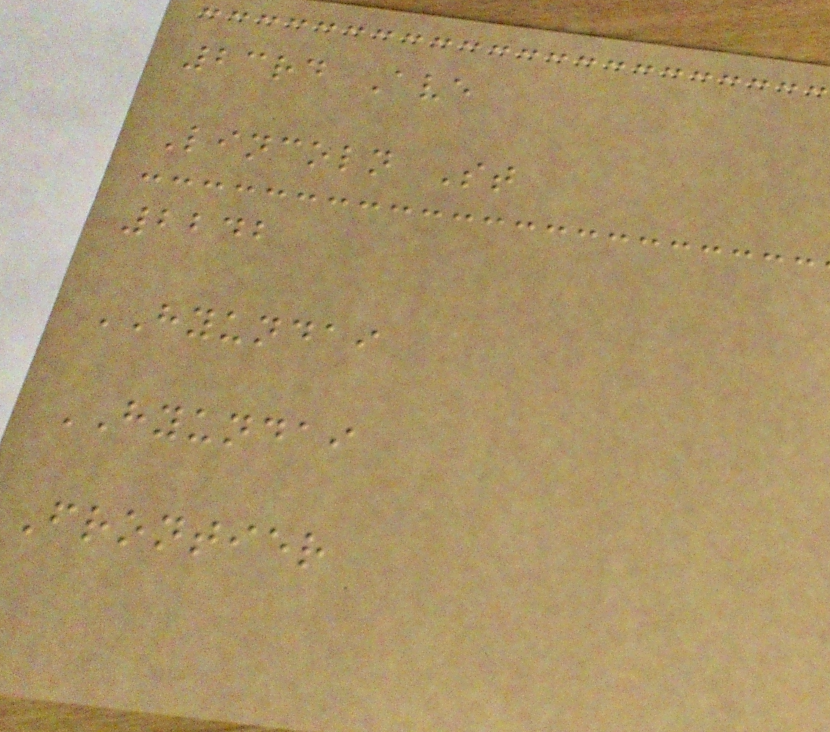23rd Ave
Lincoln St
2242
HYUNDAI
HYUNDAI
Frontier
